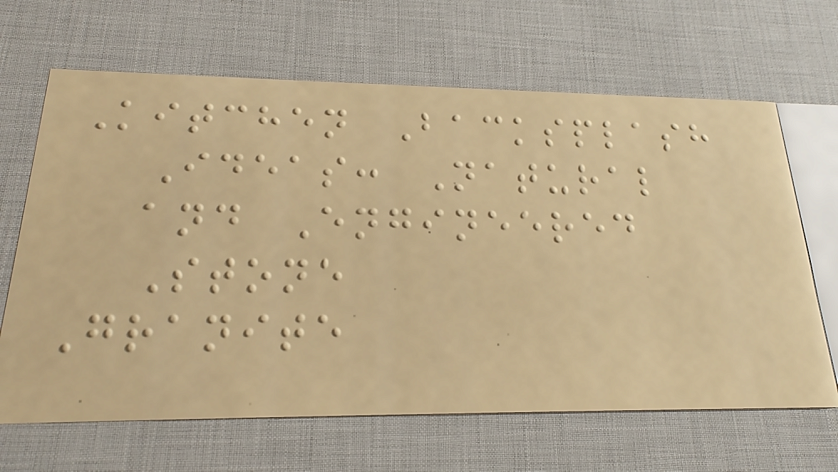Kitchen Backsplash
Ideas: Natural
and Engineered
Stone
Granite
